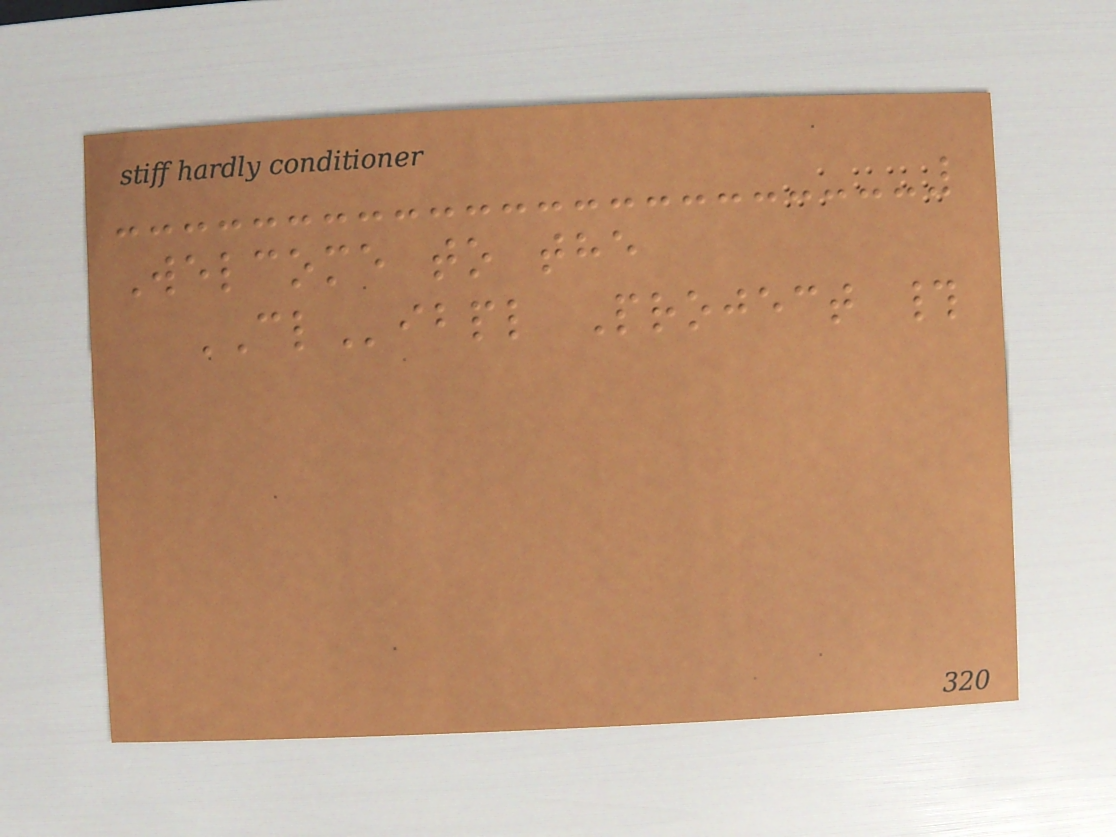Welcome to the
CLibpl Project #
